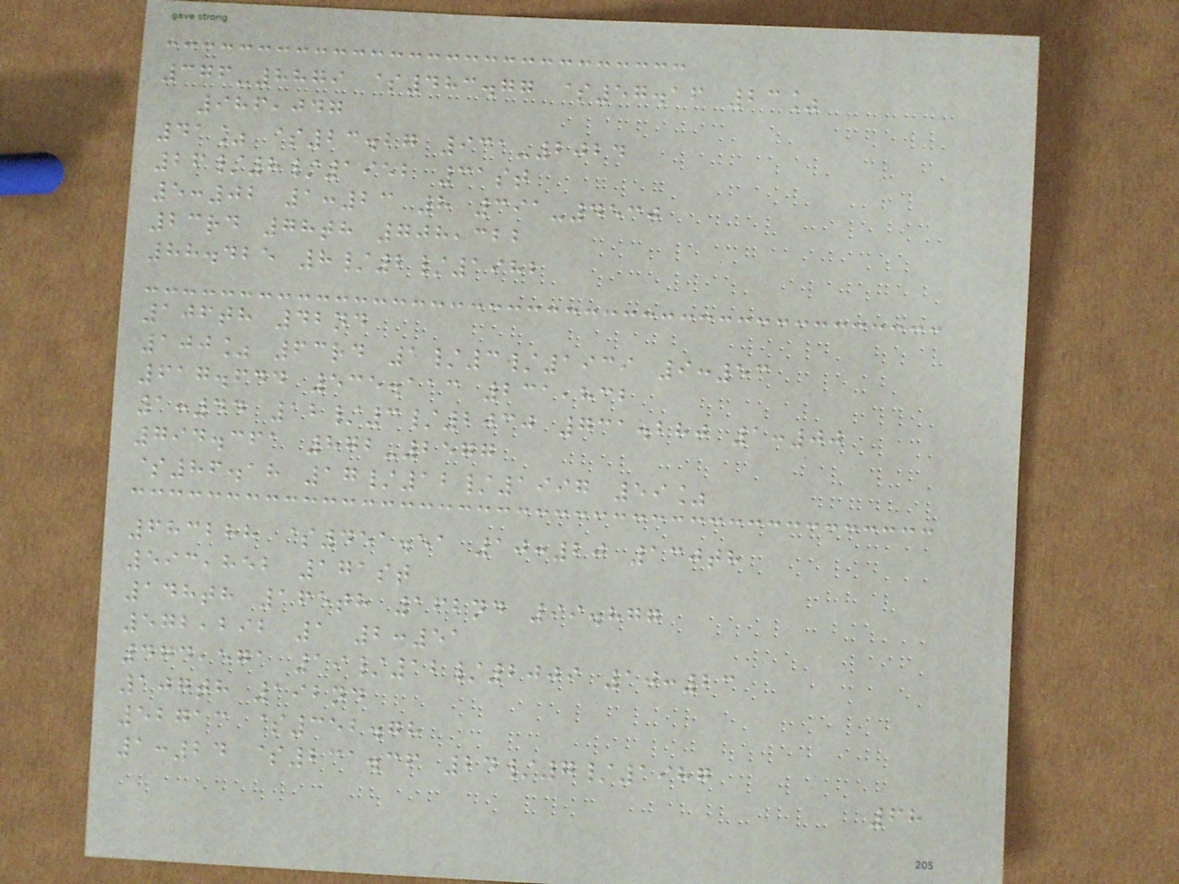376-8879 $483.77 $57.16 23%
986,047
41% $23.27 931-2024
26/8/1952 31st
5:02 1:23 8 391-4530
23rd 78th 708,322
88.425 8/2/1982
106th 42nd
100% 63rd 1/3/1939 9:53
617.644 535.113 231,832
1:44 12/3/2030 731.280 1:00
794.361 872-2577
$86.18 17/12/1997 59%
683288 $451.51 10:20 130th
593,852 171st
148th 165th 162nd 99.877
572,292 1 2:51
474,571 19/12/2009 10:23
107th 192nd
52713 $352.78
1:24 $231.36 24/7/1987
68
